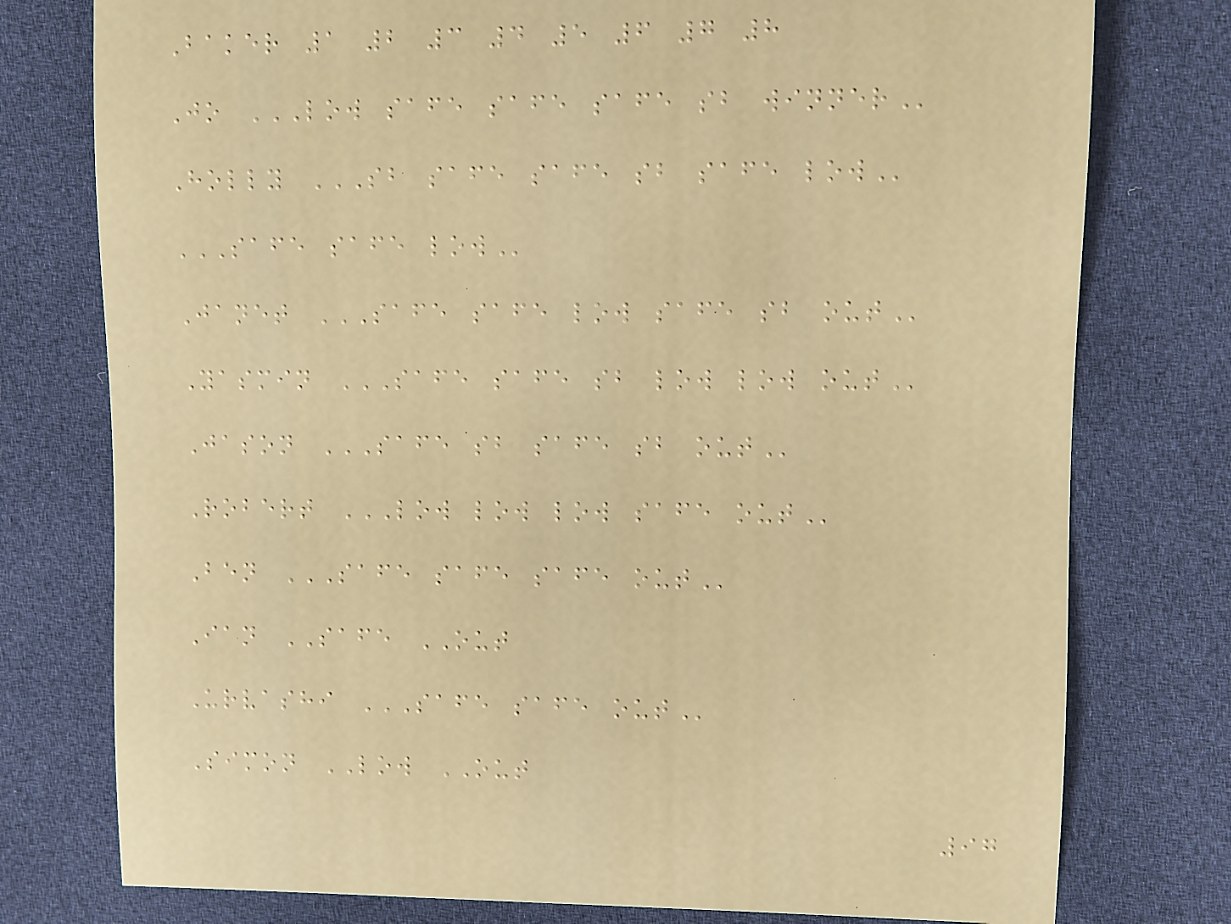Baker 1 2 3 4 5 6 7 8
Jo LOW SAFE SAFE SAFE SB WINNER
Holly SB SAFE SAFE SB SAFE LOW
SAFE SAFE LOW
Janet SAFE SAFE LOW SAFE SB OUT
Yasmin SAFE SAFE SB LOW LOW OUT
Jason SAFE SB SAFE SB OUT
Robert LOW LOW LOW SAFE OUT
Ben SAFE SAFE SAFE OUT
Ian SAFE OUT
Urvashi SAFE SAFE OUT
Simon LOW OUT
97
